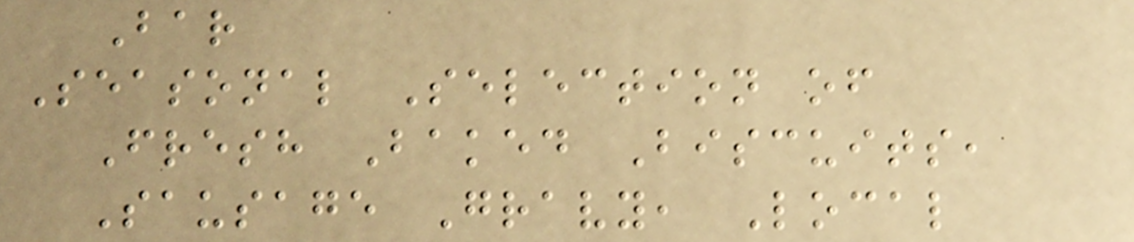Bar
Seasonal Selection of
Fresh Baked Biscuits,
Sausage Gravy, Local
